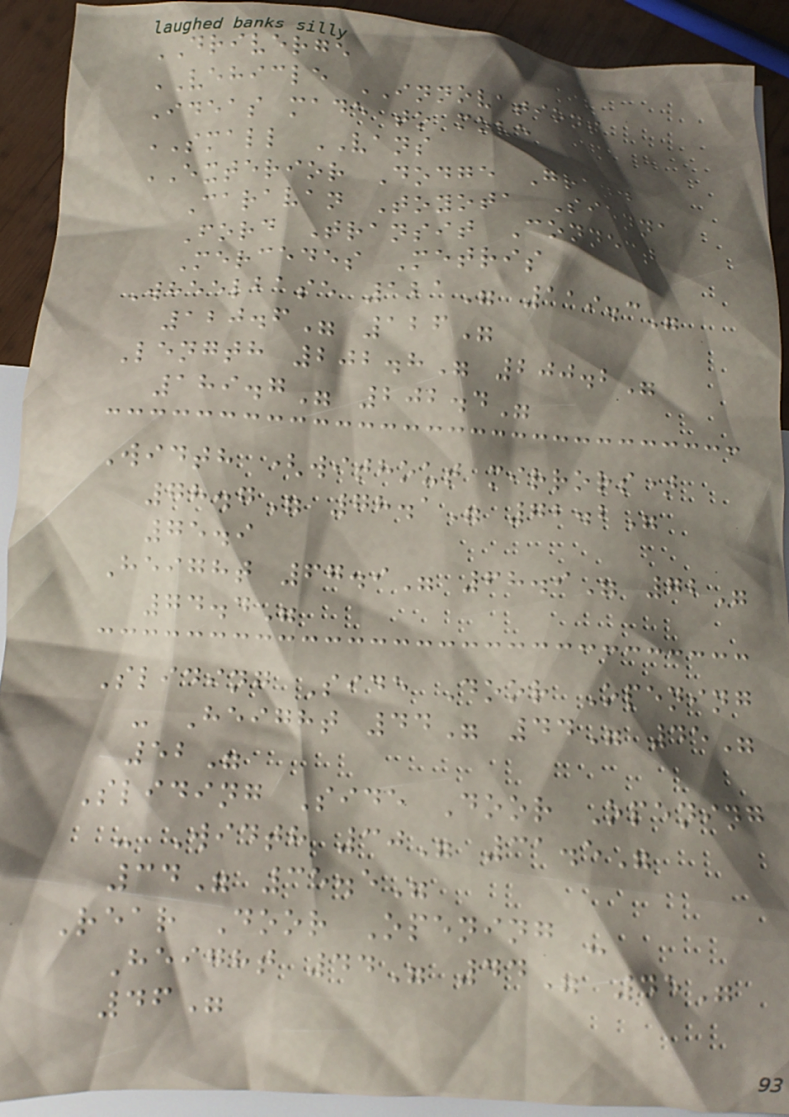DRIVERGE
VEHICLE INNOVATIONS
Ideas made to move
SMALL VANS
EXTERIOR Dodge Grand
Caravan Toyota Sienna
Ford Transit Connect
Mercedes Metris
Wheelbase 121" 119.3"
120.6" 126"
Length 202.8" 200.2"
189.7" 202.4"
Width (without mirrors)
78.7" 78.1" 72.2"
75.9
Height 67.9" 68.9" 72"
74.4"
Sliding Side Door Opening
- Height 44" 44" 45"
52"
Sliding Side Door Opening
- Width 30" 31.5"
34" 35.5"
Rear Door Opening -
Height 44" 44" 45"
46"
